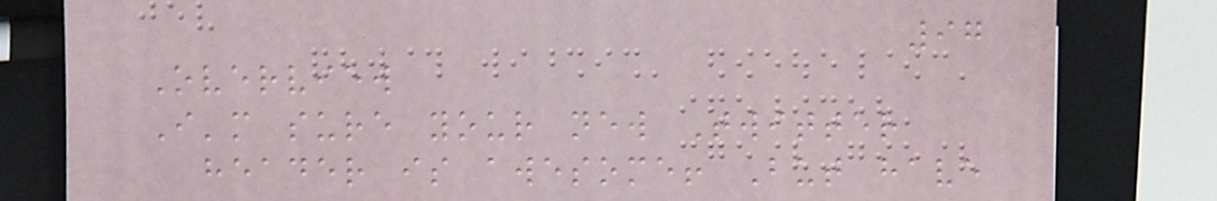97
Overview
I'm sure your new Twitter
header is awesome! But have
